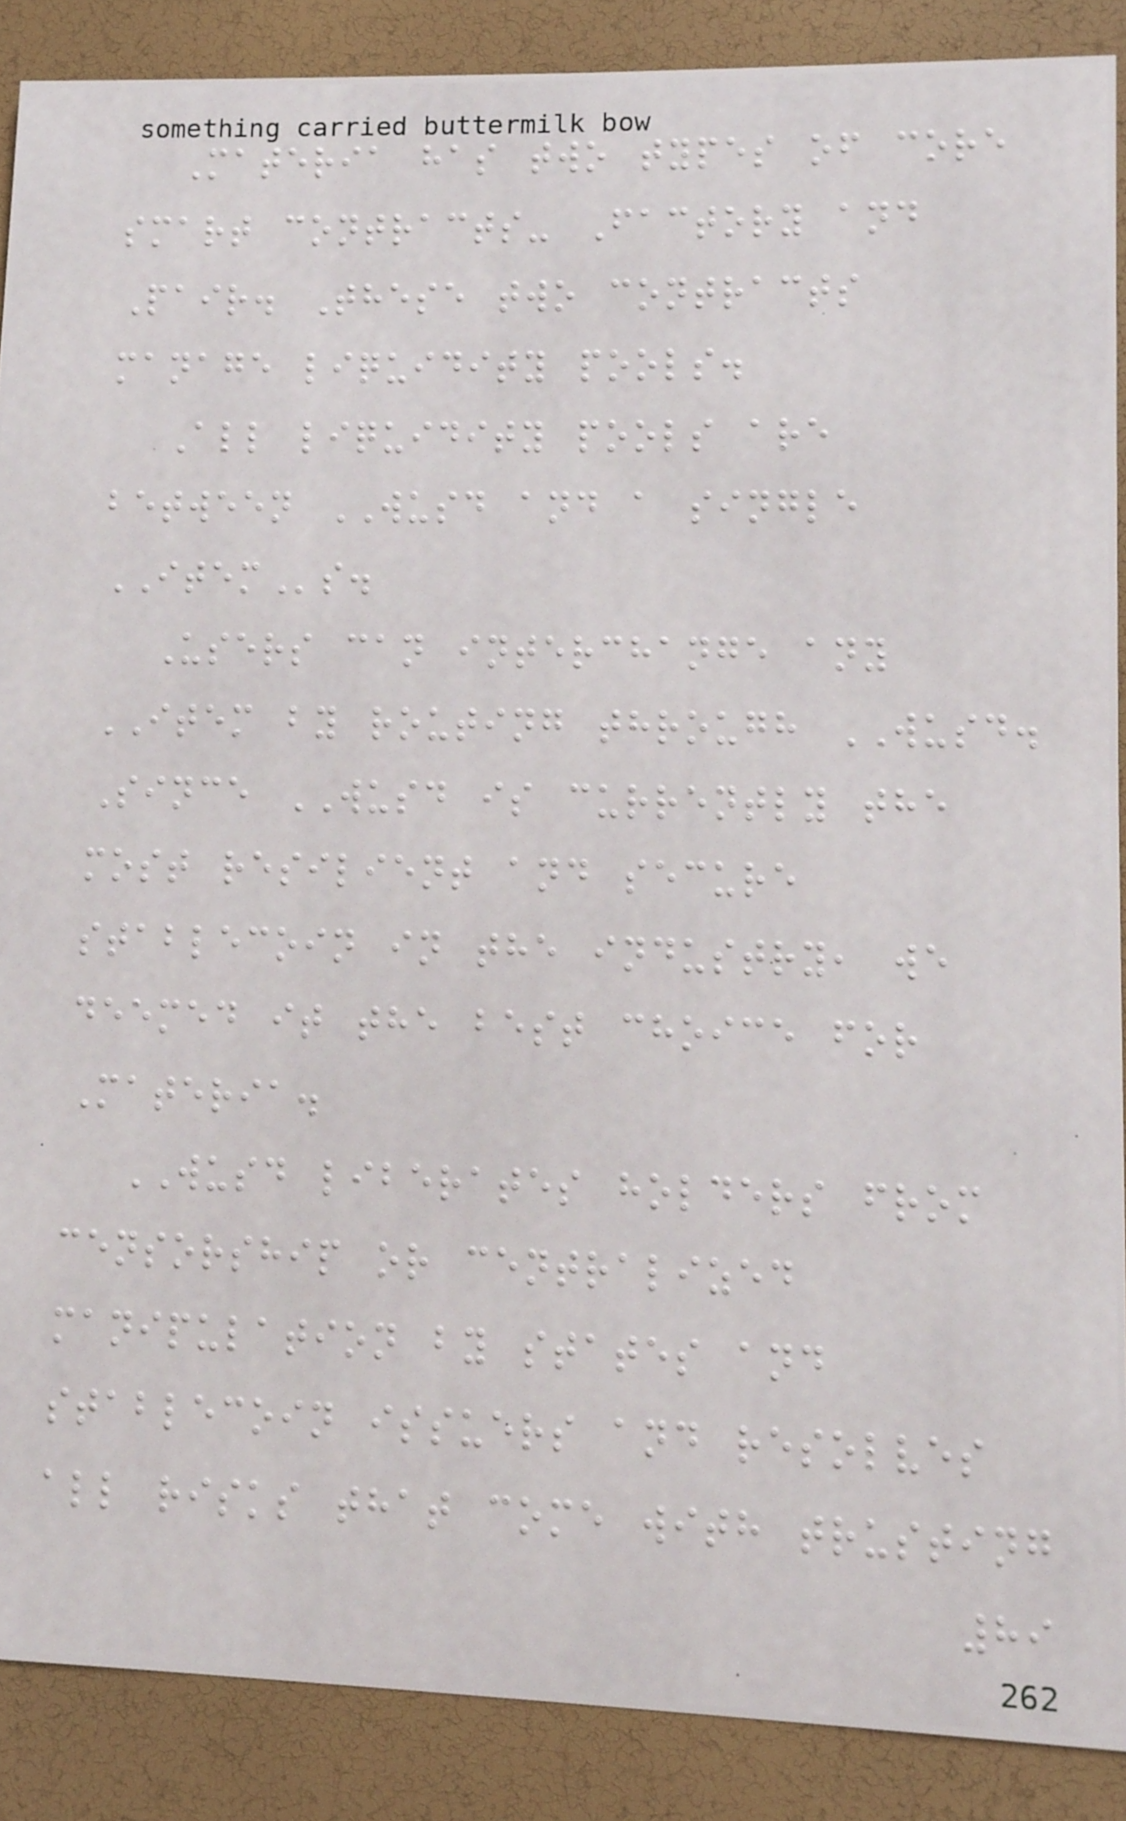Materia has two types of core
smart contracts- Factory and
Pair. These two contracts
manage liquidity pools.
All liquidity pools are
between WUSD and a single
ITEMs.
Users can interchange any
ITEM by routing through WUSD.
Since WUSD is currently the
most resilient and secure
stablecoin in the industry, we
deemed it the best choice for
Materia.
WUSD liberates holders from
censorship or centralized
manipulation by states and
stablecoin issuers and resolves
all risks that come with trusting
89
